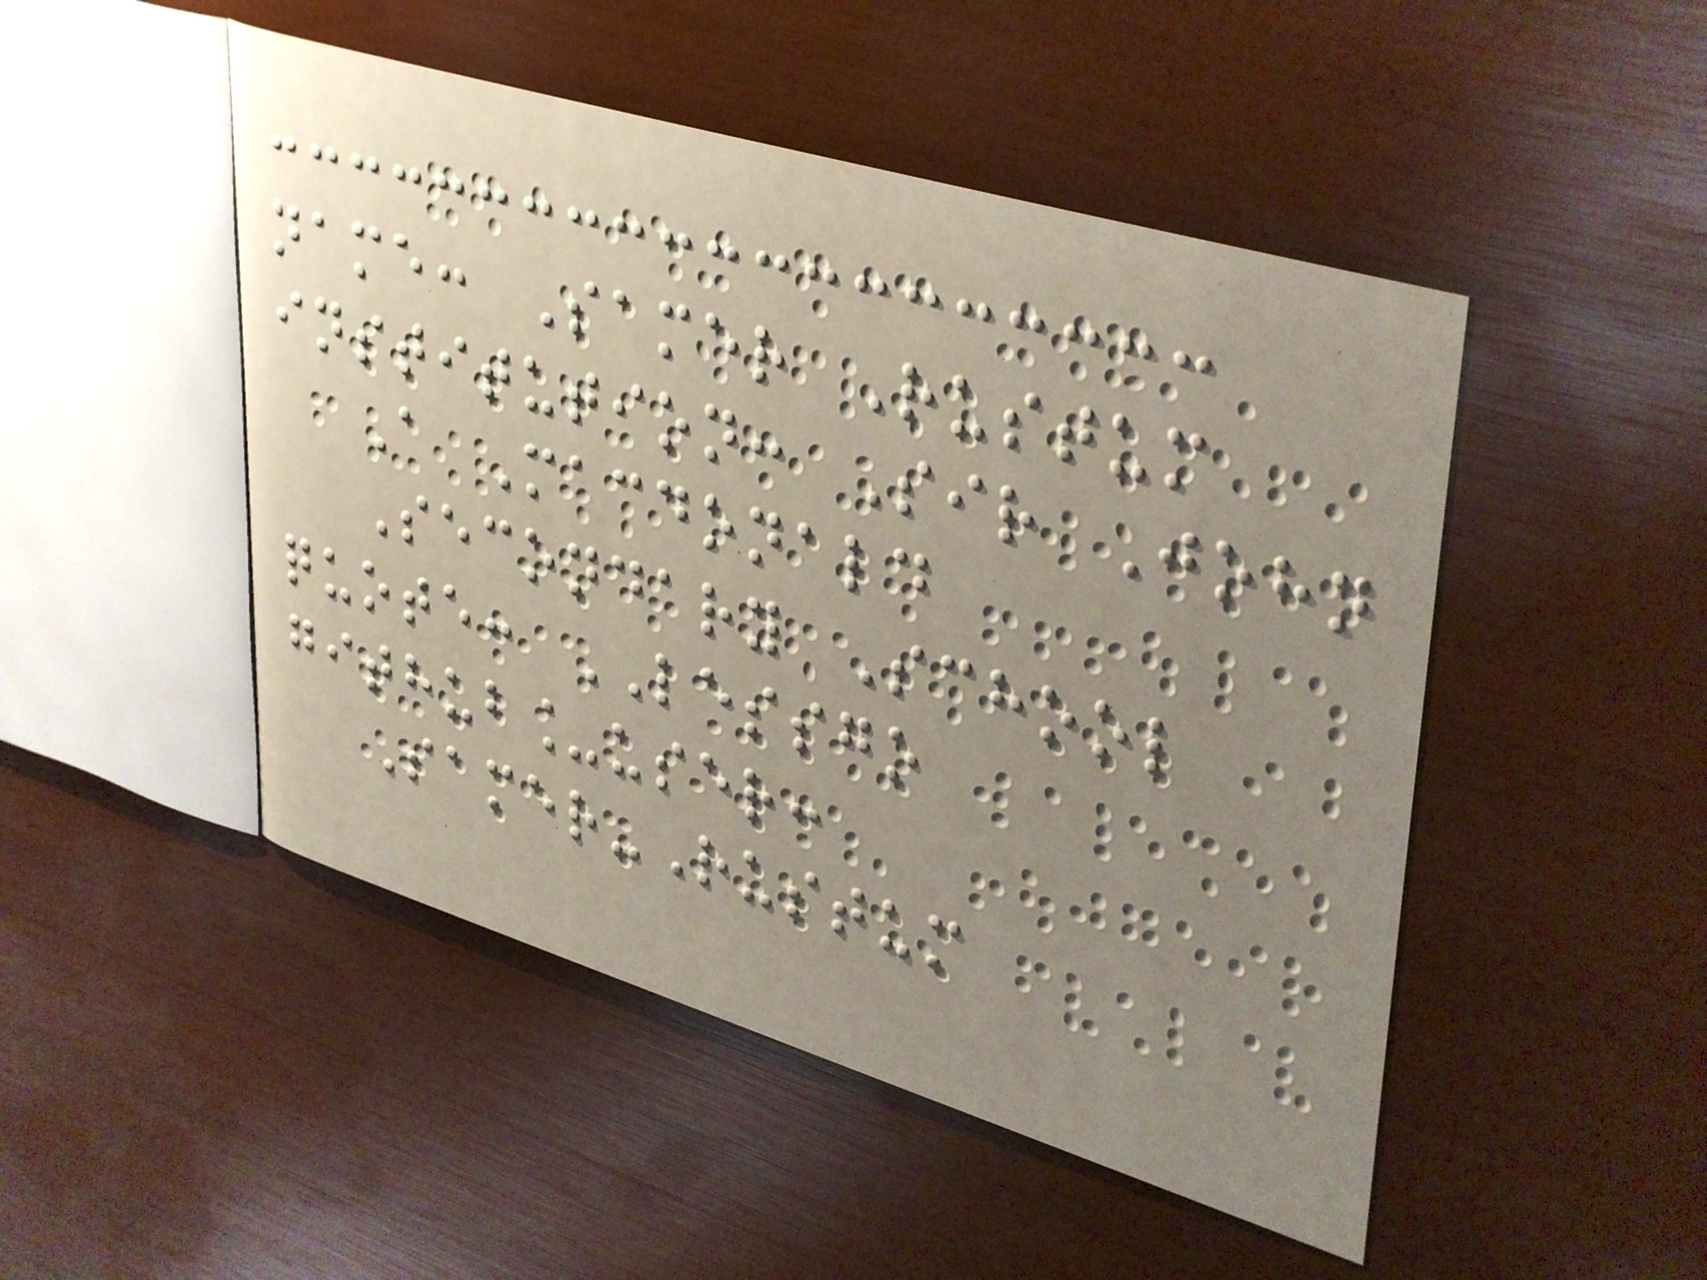name: Samer Rustum
institution: Sir John
A Macdonald
Secondary School
quote: LESSGO
github_user:
Samer-Rustum
